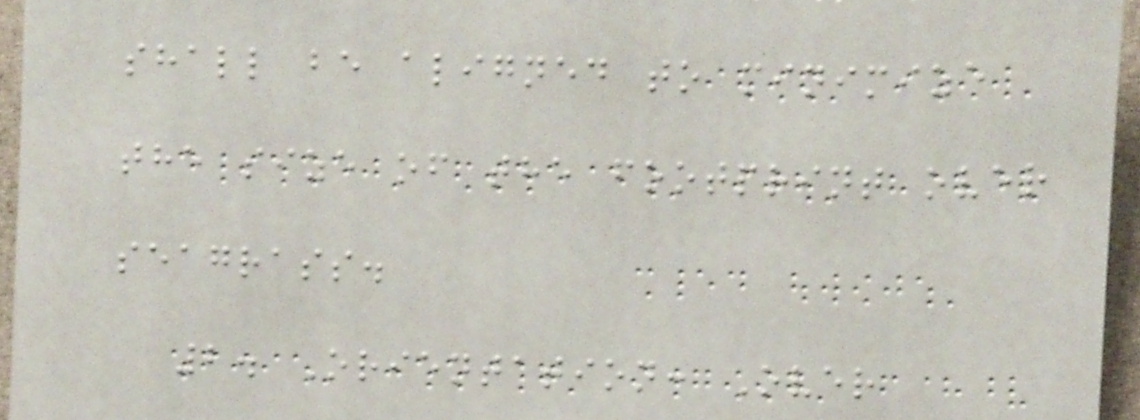shall be aligned to minimize
the size of the footprint over
seagrass.
2. Orientation: Over
